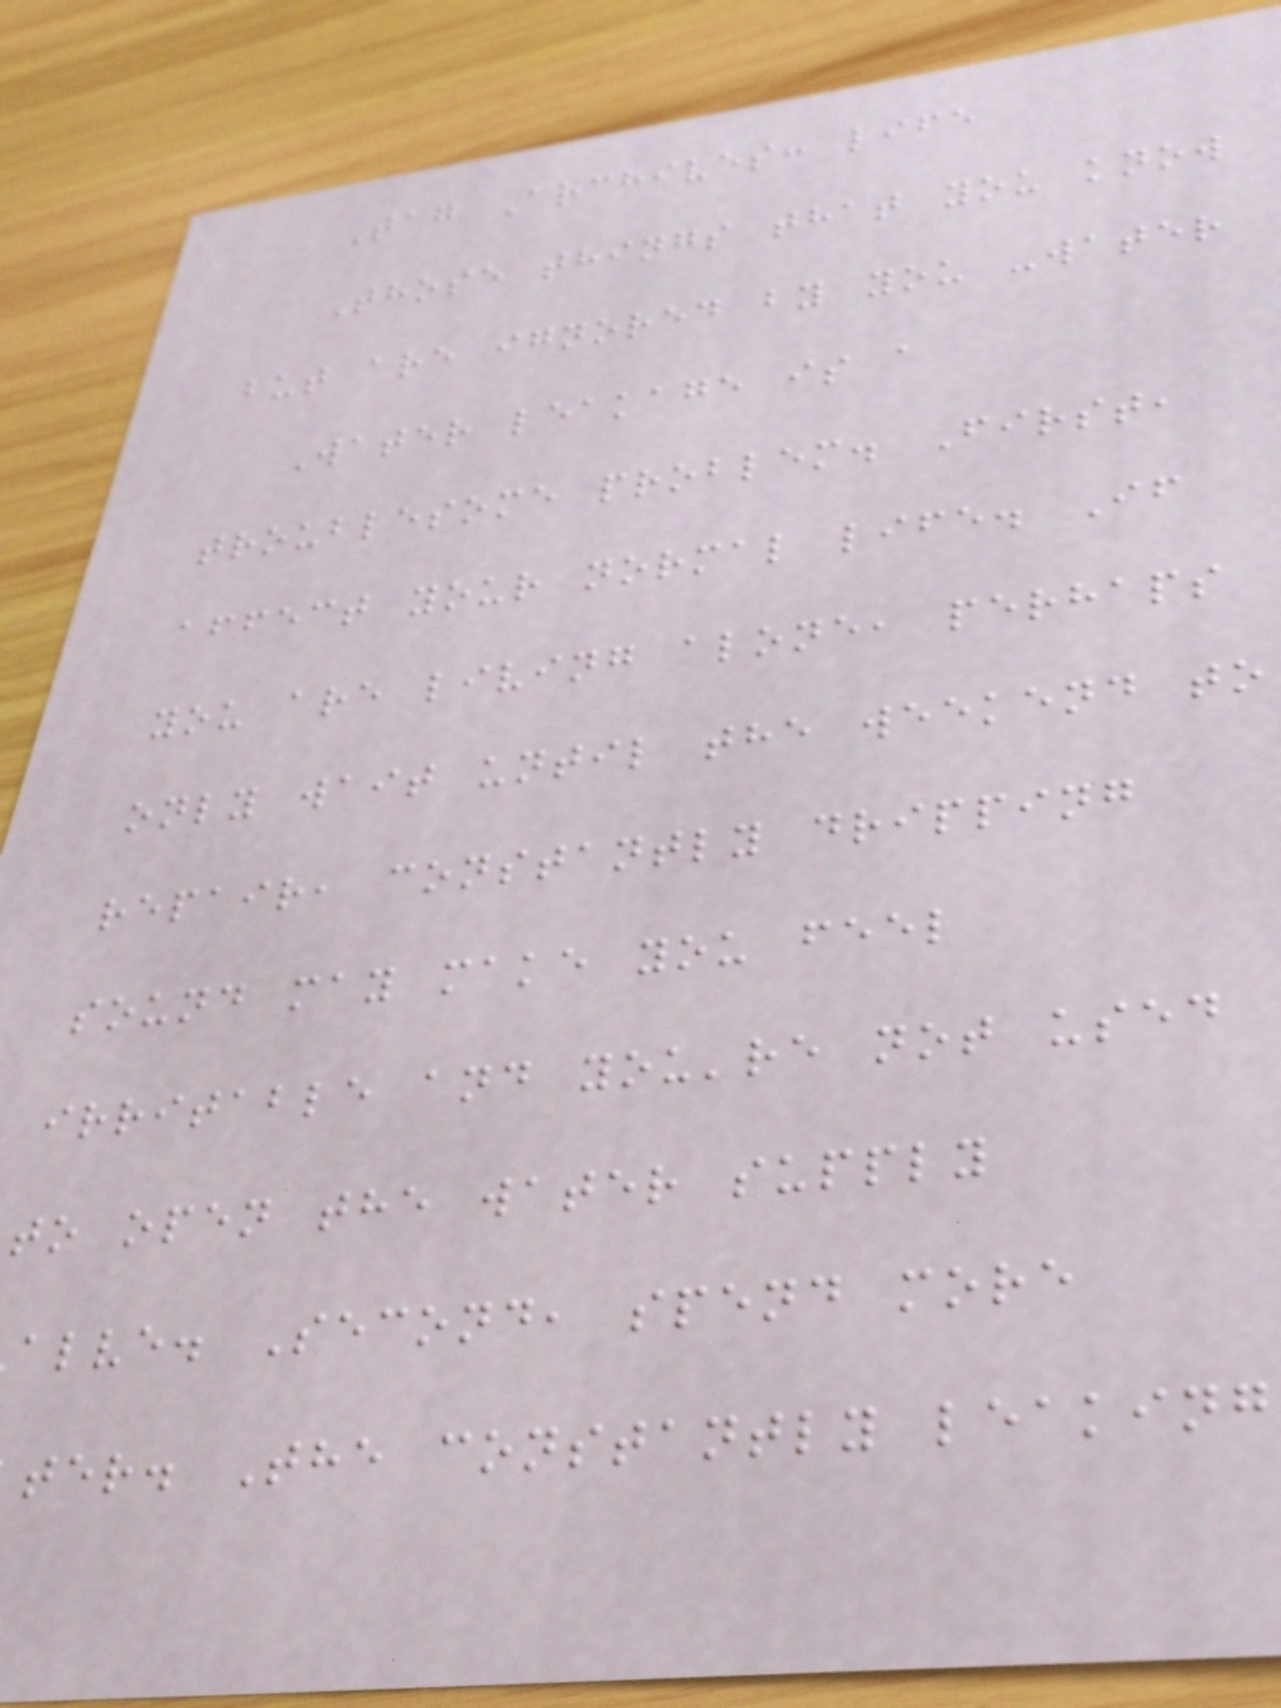Tag Archives: life
Those things that you know
but are ignored by you -water
Water leakage is a
troublesome problem. First,
affect your normal life. If
you are living alone, perhaps
only wait until the weekend to
repair, constantly dripping
sound may make you feel
irritable and you're not used
to open the water supply
alve. Second, spend more
ter. The constantly leaking
